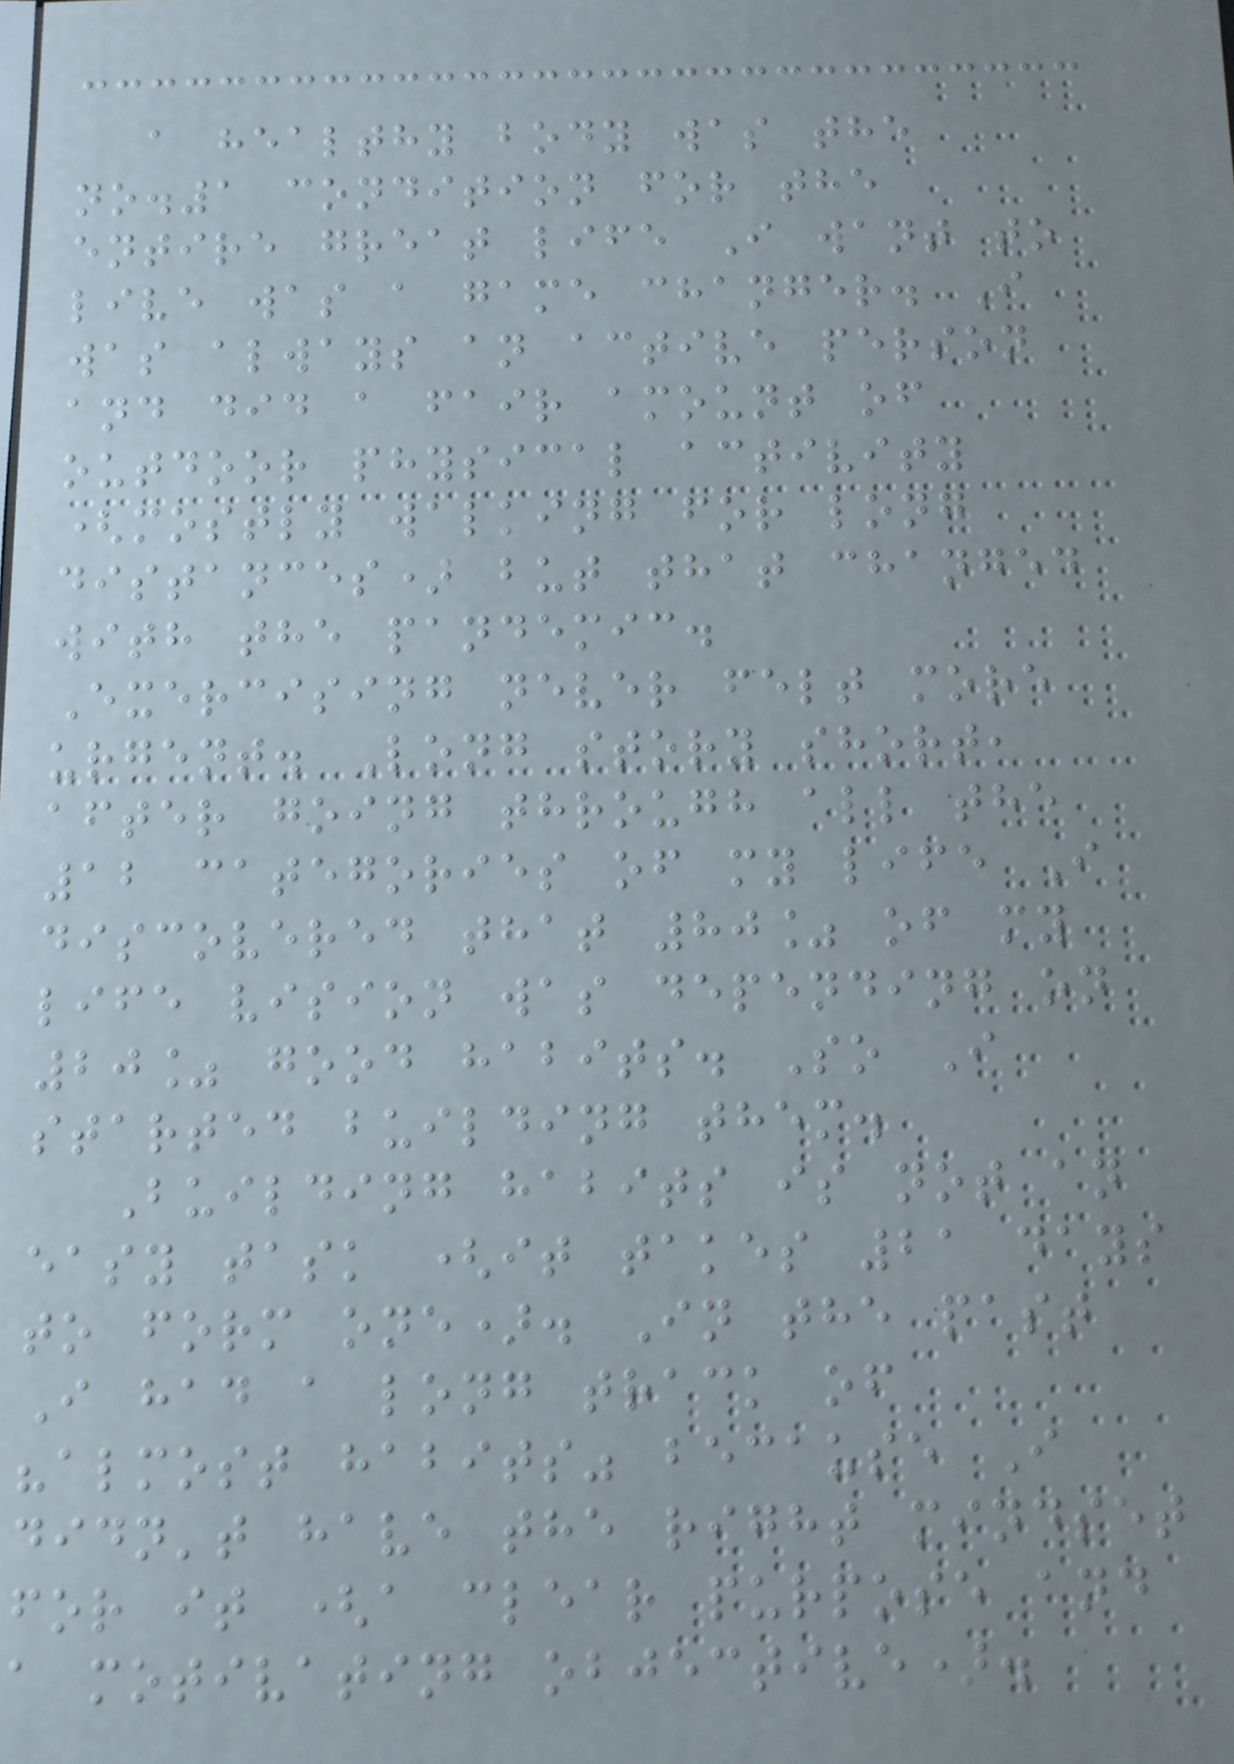a healthy body was the
no.1 condition for the
entire great life I want to
live was a game changer. I
was always an active person
and did a fair amount of
outdoor physical activity
(mostly walking for long
distances) but that changed
with the pandemic.
Exercising never felt more
urgent. Long story short,
after going through all the
12 categories of my life I
discovered that 80% of my
life vision was depending on
20% good habits. So I
started building them.
Building habits is not an
easy task (it takes 21 days
to form one). In the past
I had a long track of
"almost habits" because I
didn't have the right mindset
for it (a clear purpose and
a motivating objective).
